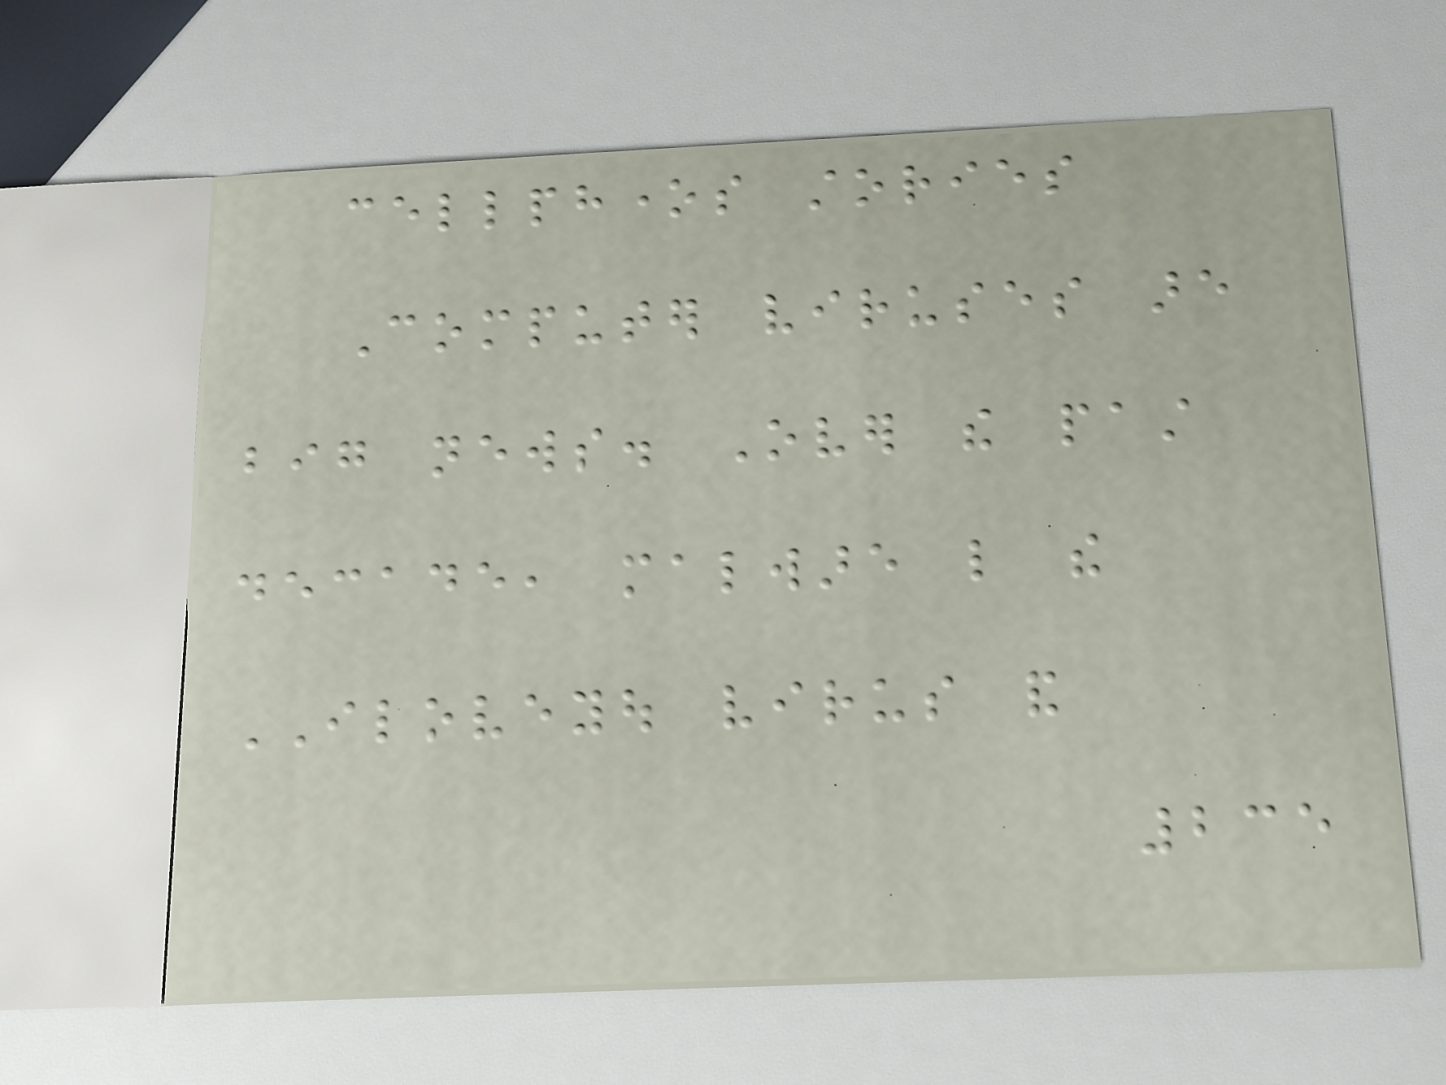cellphones stories
Computer viruses are
big news. Over the past
decade, malware like the
ILOVEYOU virus and
235
